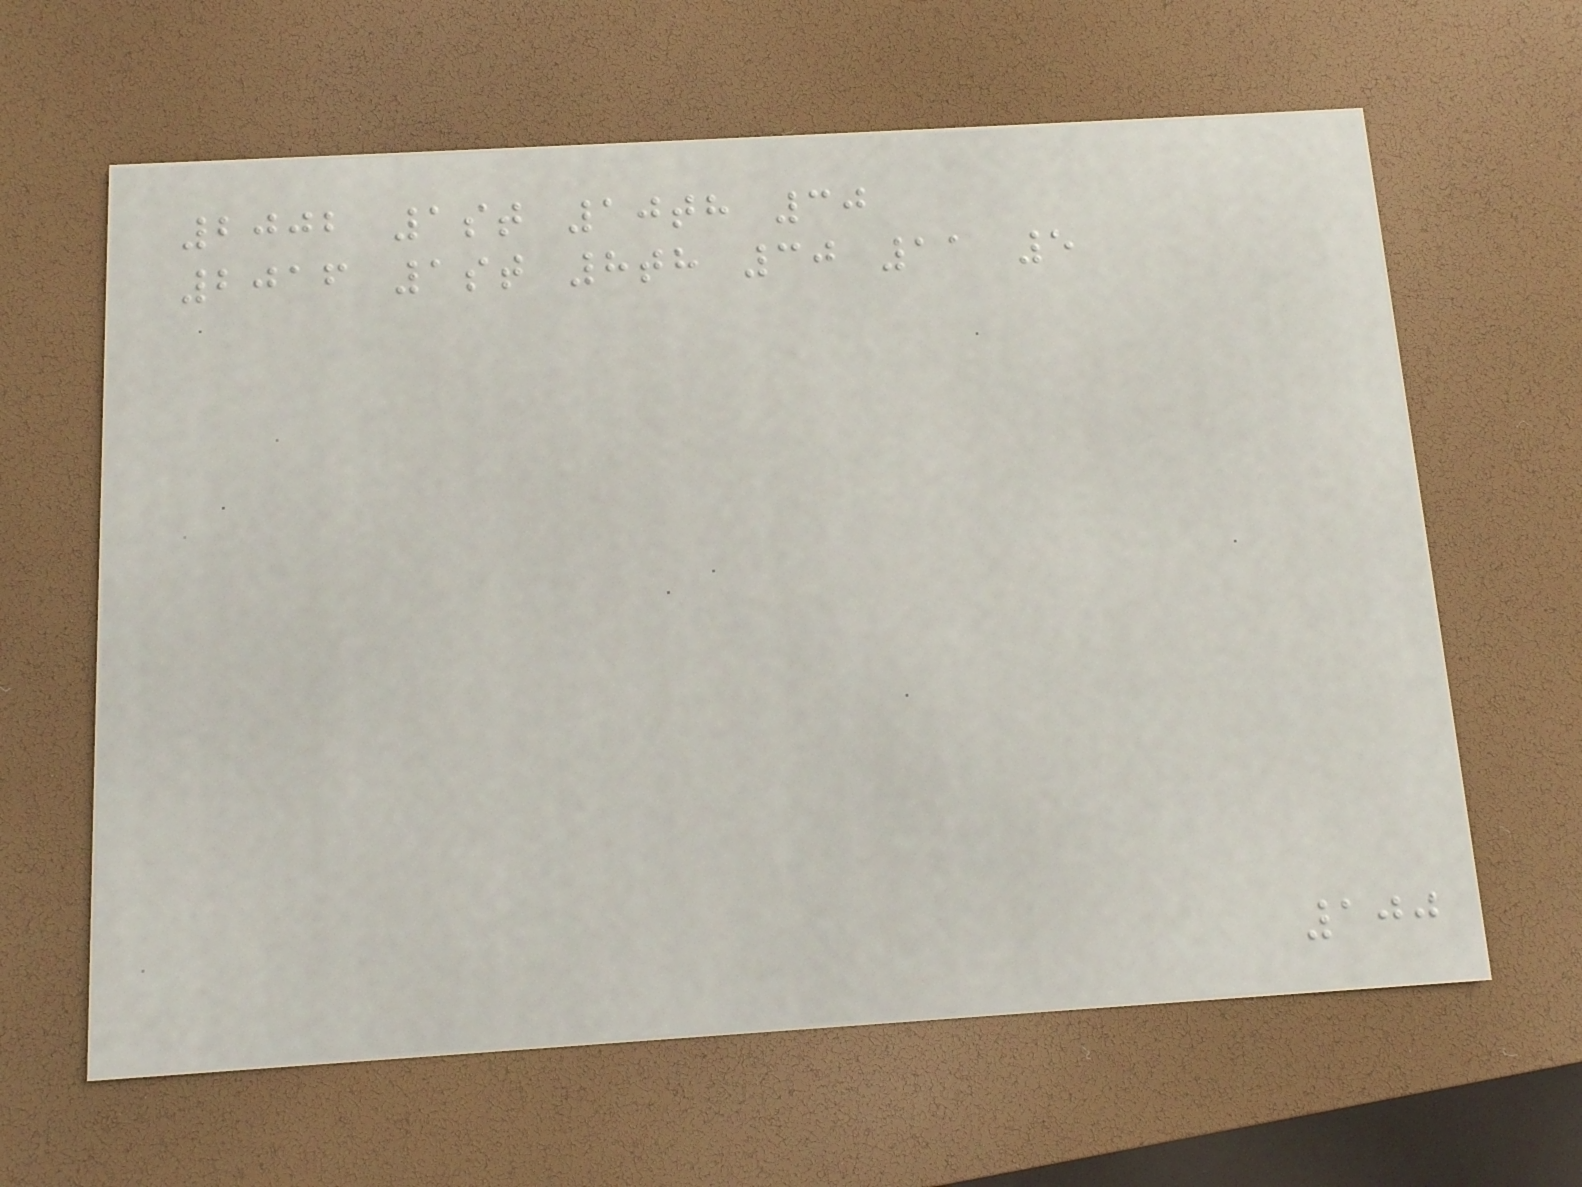2002 1st 10th 30
2016 1st 8th 30 11 5
100
